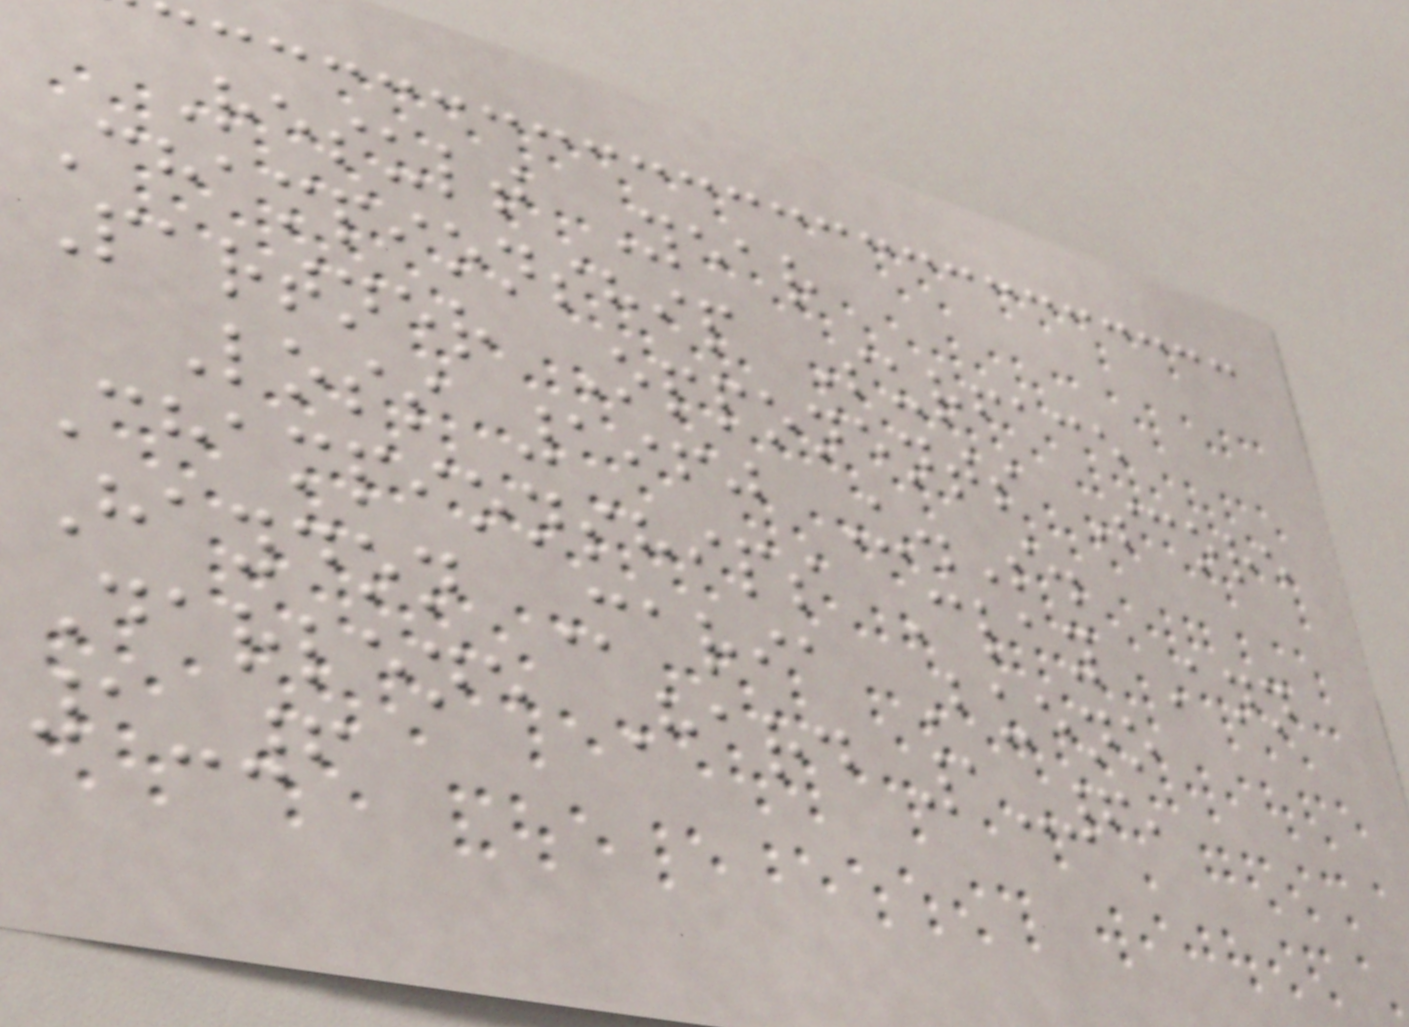Result Year
Championship Surface
Partner Opponents Score
Loss 1960 U.S.
Championships Clay Ann
Haydon Maria Bueno
Darlene Hard 1-6,
1-6
